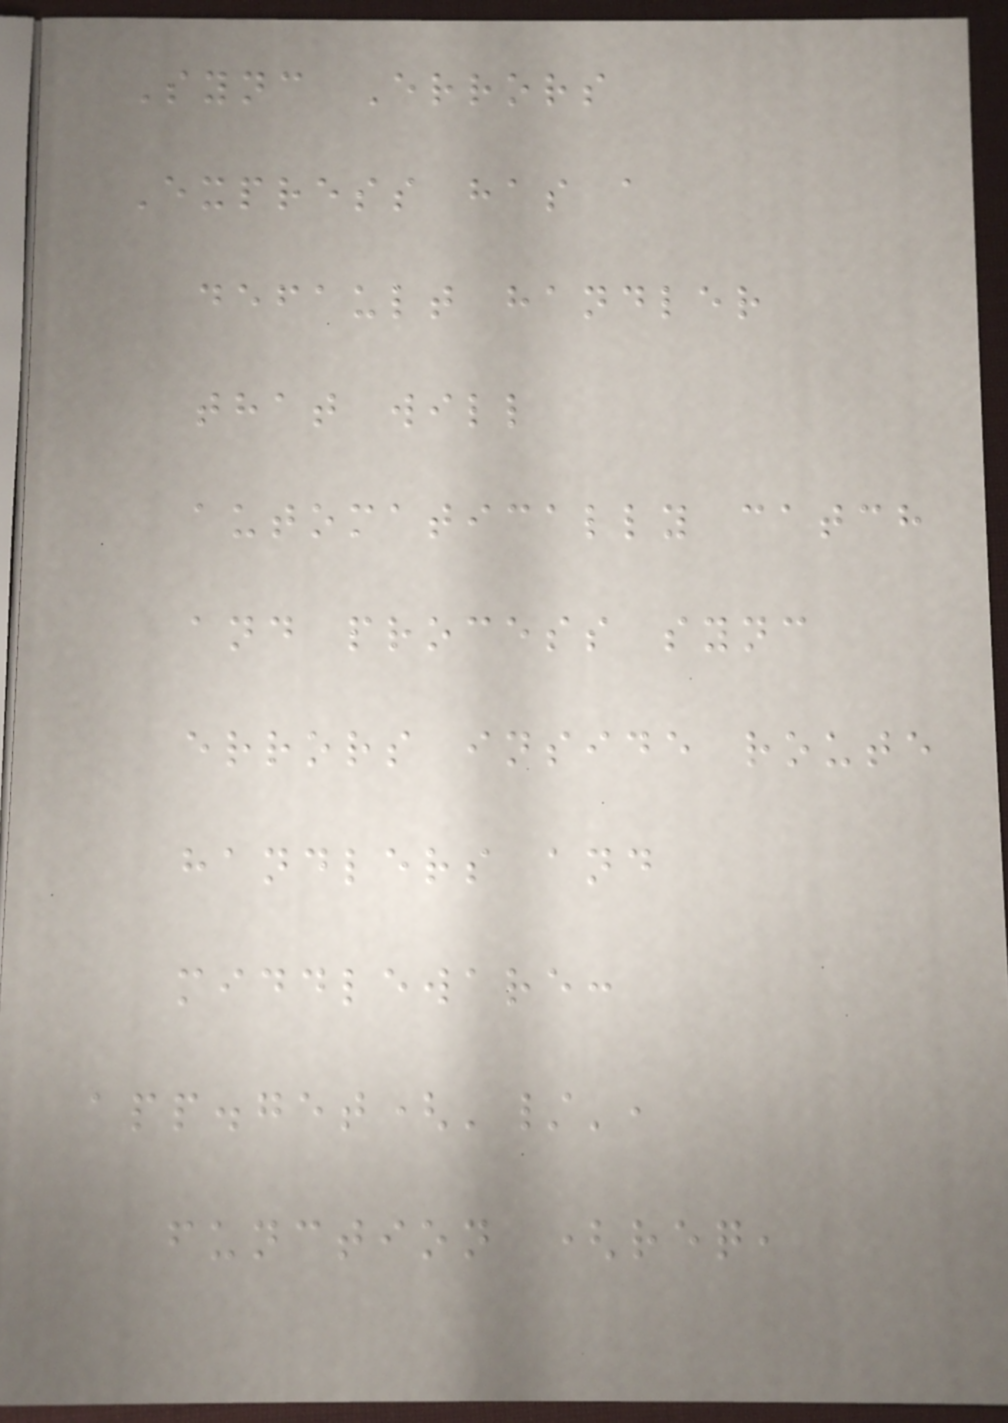Sync Errors
Express has a
default handler
that will
automatically catch
and process sync
errors inside route
handlers and
middleware:
app.get('/',
function (req,
